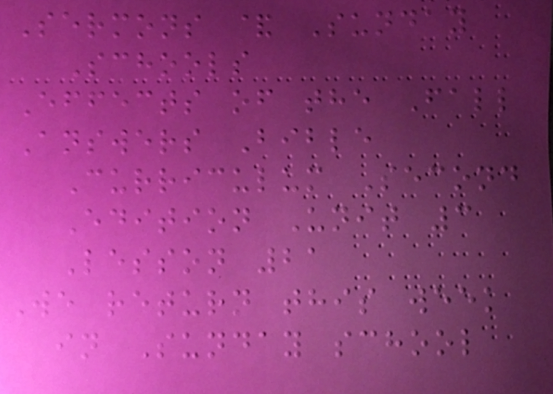Sermons & Sunday
Schools
Effects of the Fall
Answers Bible
Curriculum Second
Edition Unit 3
Lesson 21
We return this week
in Sunday school
